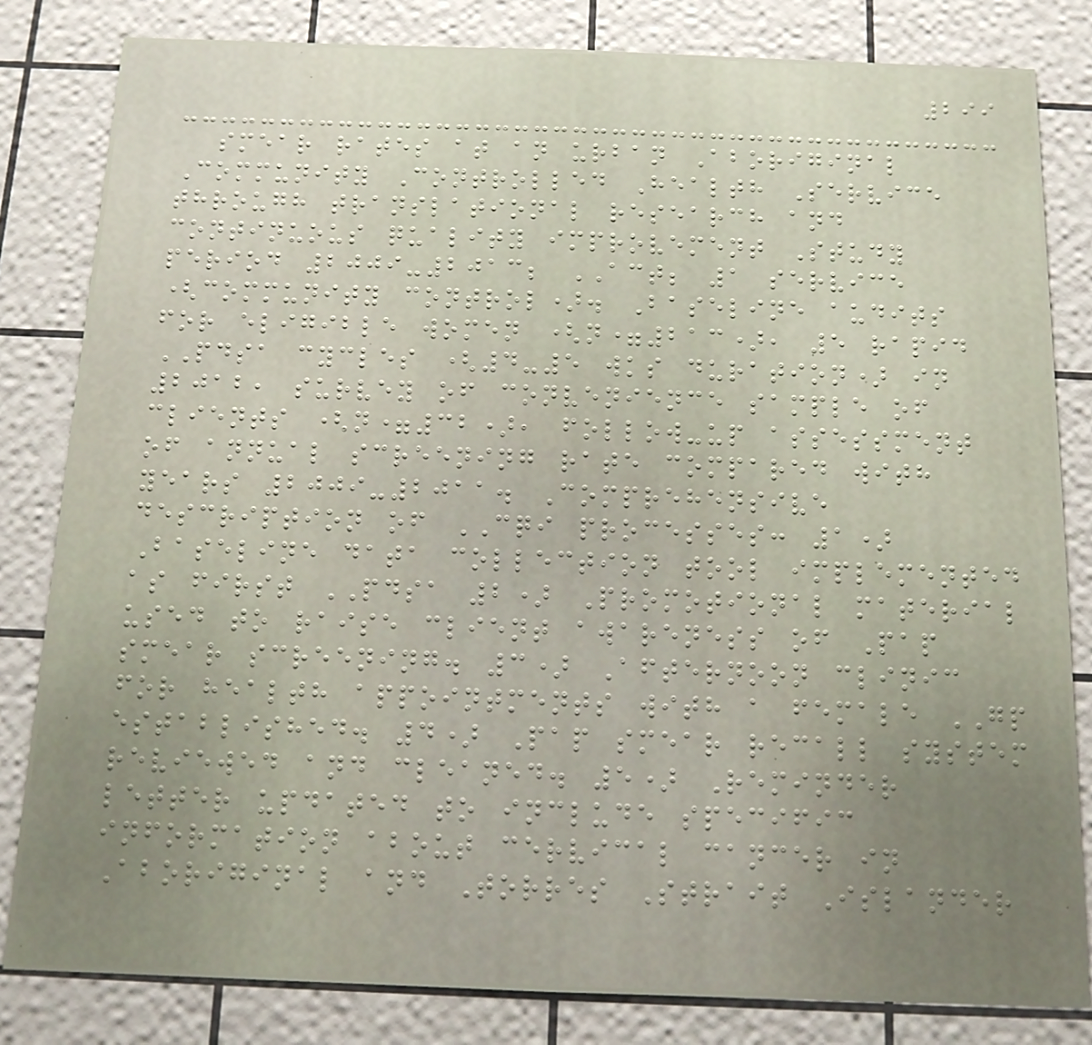299
smear rates at an urban Aboriginal
Community Controlled Health Service
through translational research and
continuous quality improvement Study
period 2009-2013; ACT; 1 service
(community control). Baseline audits
for eligible women (n=213), 5 rapid
PDSA cycles (4-5 wks duration) in
2012, survey of convenience sample of
clients (n=32), follow-up assessment
of annual screening rate compared with
years 2009-2011. Comprehensive
description of CQI processes: 1)
Baseline data collection tool implemented
as first PDSA 2) Promotional material
used to raise client awareness of Pap
smear screening. 3) Afternoon clinic
for health appointments with a female GP
established. 4) Pap smear recall system
reviewed and cleaned. 5) Reminder
letter updated to include specific
information about cervical cancer in
Aboriginal and Torres Strait Islander
